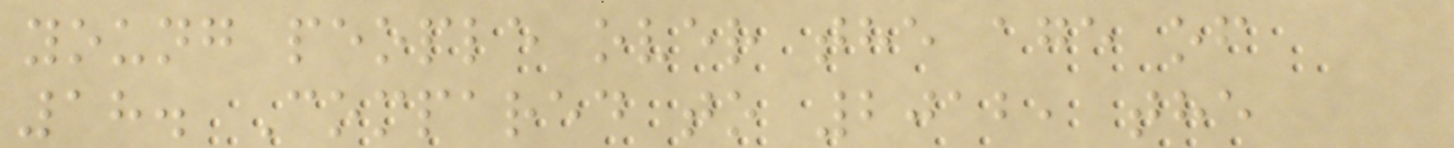young people over the age of
18. Compared to 2012, the
